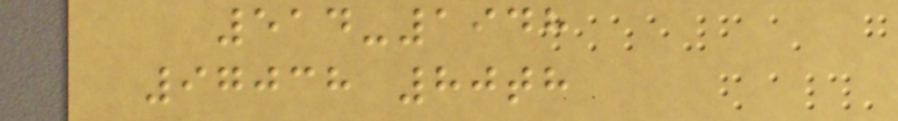514-1948
97038 80th
